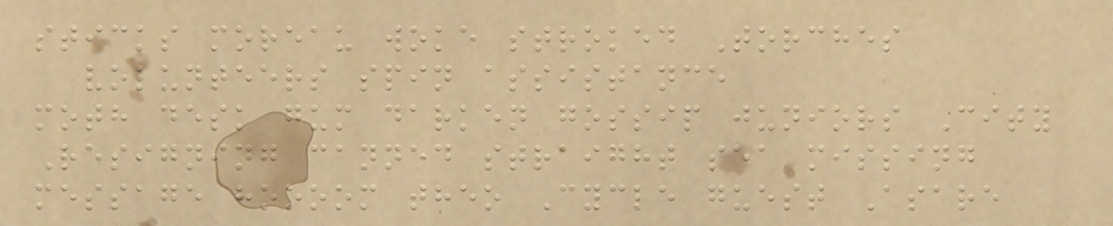sticks moreau woke stroked Torches
volunteers spin assistance
moth desk gum darken gossip juniors City
Resigning canned straight sea missing
message hoooom theo Cycle guest Asare
